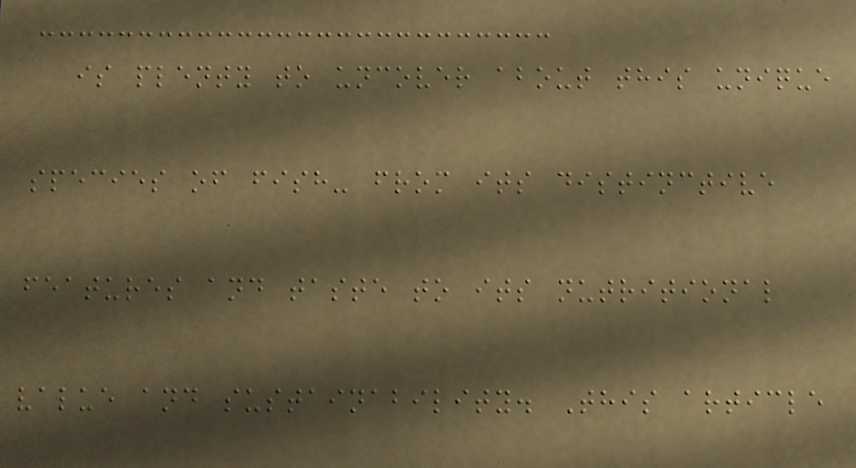is plenty to uncover about this unique
species of fish- from its distinctive
features and taste to its nutritional
value and sustainability. This article
